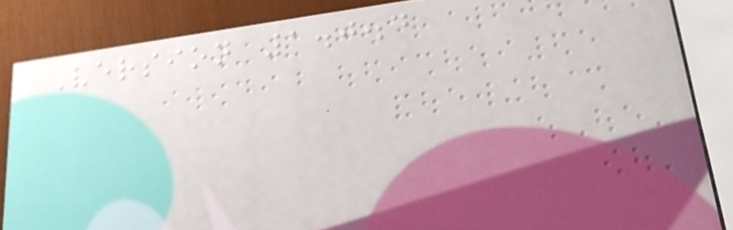Version 1.0.4
